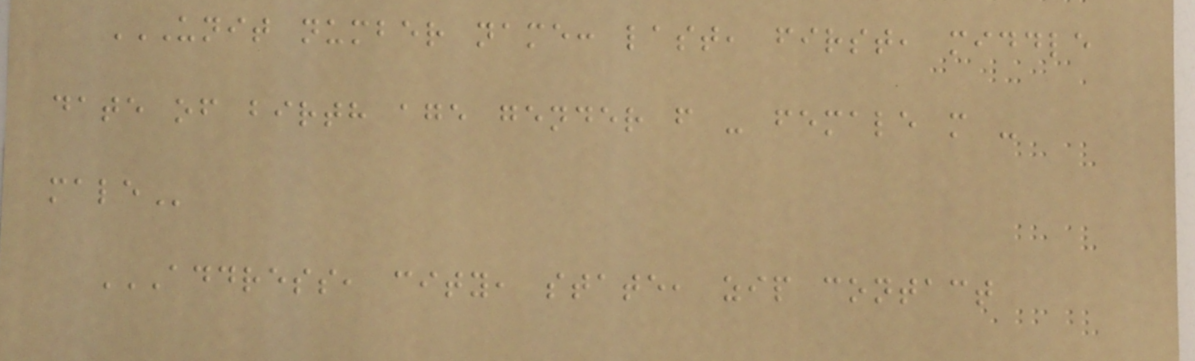UNIT NUMBER NAME: LAST, FIRST, MIDDLE
DATE OF BIRTH AGE GENDER F - FEMALE M -
MALE
ADDRESS, CITY, STATE, ZIP CONTACT
